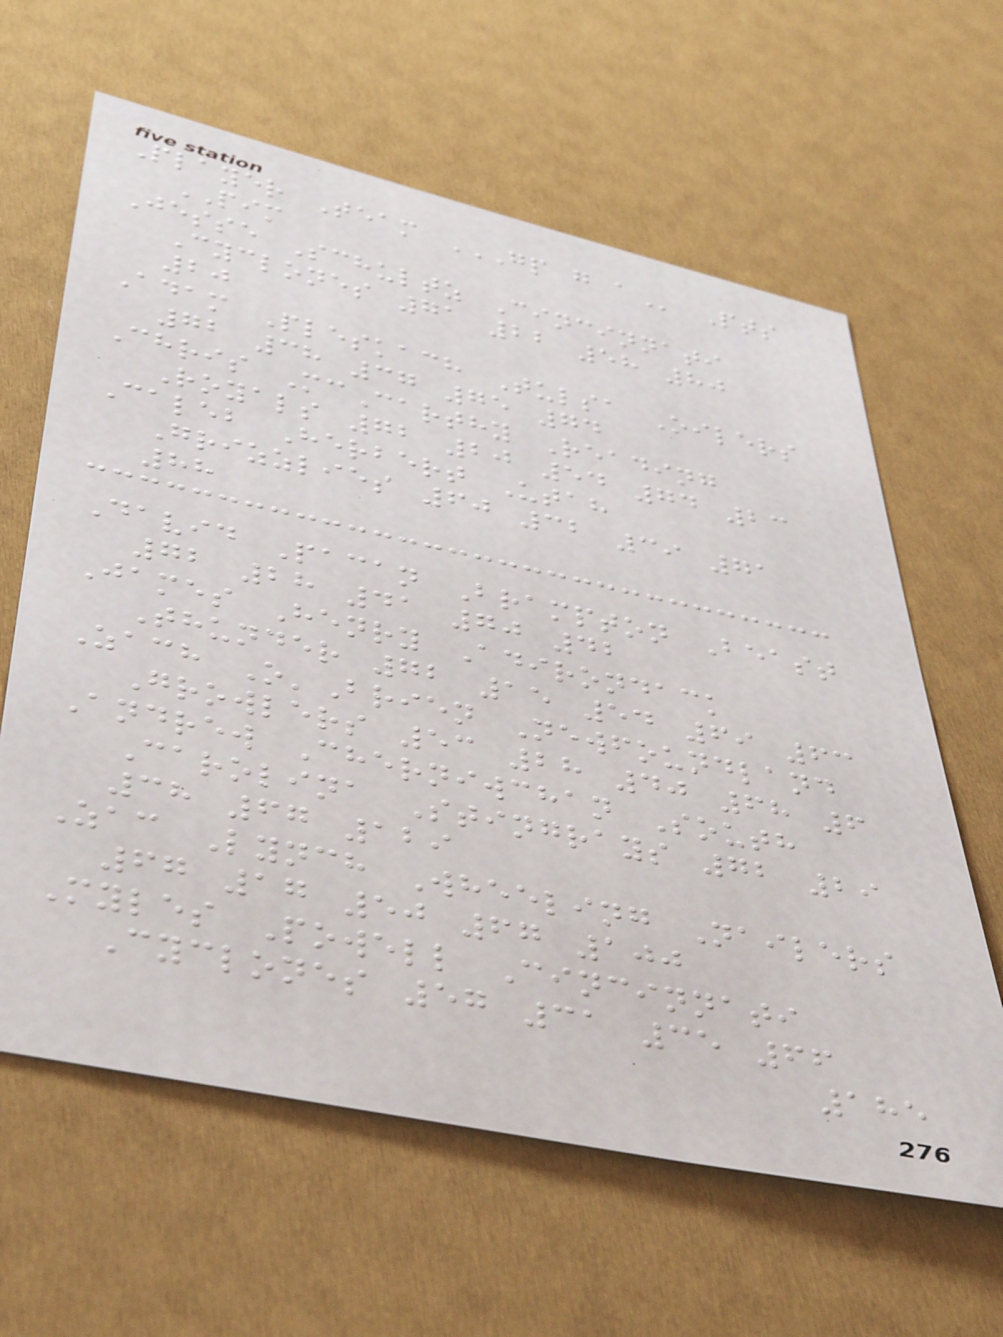Player Team GP G A Pts
PIM
Jesse Schultz Cincinnati
Cyclones 71 22 58 80
20
Adam Pleskach Tulsa Oilers
72 38 37 75 74
Chris McCarthy Reading
Royals 72 20 54 74 23
Caleb Herbert Utah
Grizzlies 60 32 39 71
88
David Pacan Brampton Beast
72 28 41 70 42
James Henry Adirondack
Thunder 72 15 54 69 63
Zach O'Brien Newfoundland
Growlers 53 28 40 68 6
Andrew Cherniwchan South
Carolina Stingrays 72 29
38 67 129
Zac Lynch Wheeling Nailers
67 17 50 67 100
Myles Powell Cincinnati
Cyclones 57 31 35 66
185
